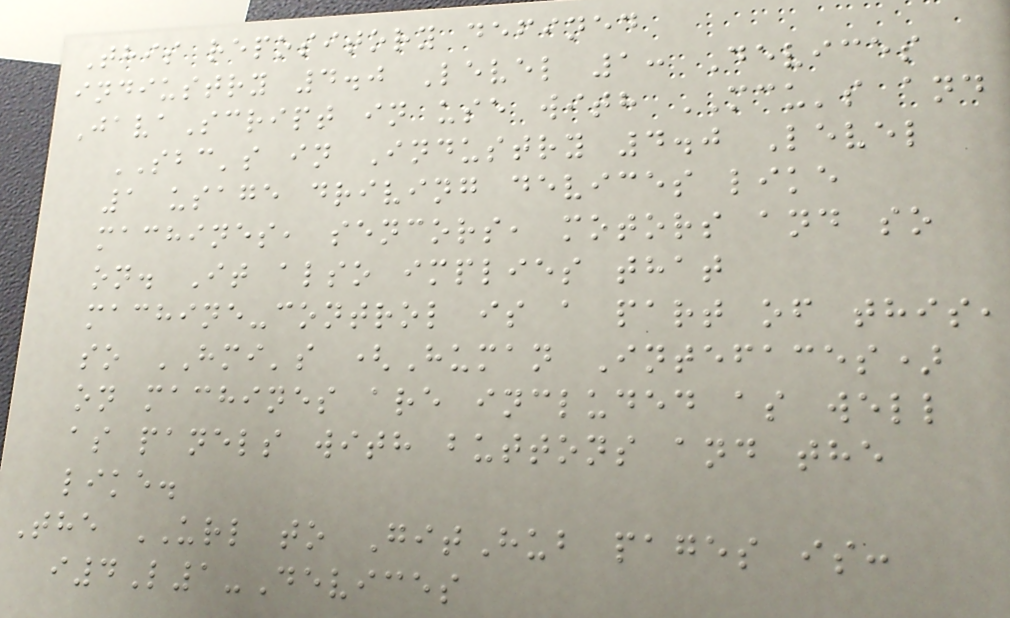This repository defined
indiustry 4.0 Level 1: Devices
JavaScript in use with MCU's and
SBC's in Industry 4.0 Level
1 usage driving devices like
machines, sencors, motors and so
on. It also implies that
machine-control is a part of this,
so HMI's (Human Intefaces)
on machines are included as well
as panels with buttons and the
like.
The URL to GitHub pages is:
i4L1-Devices
